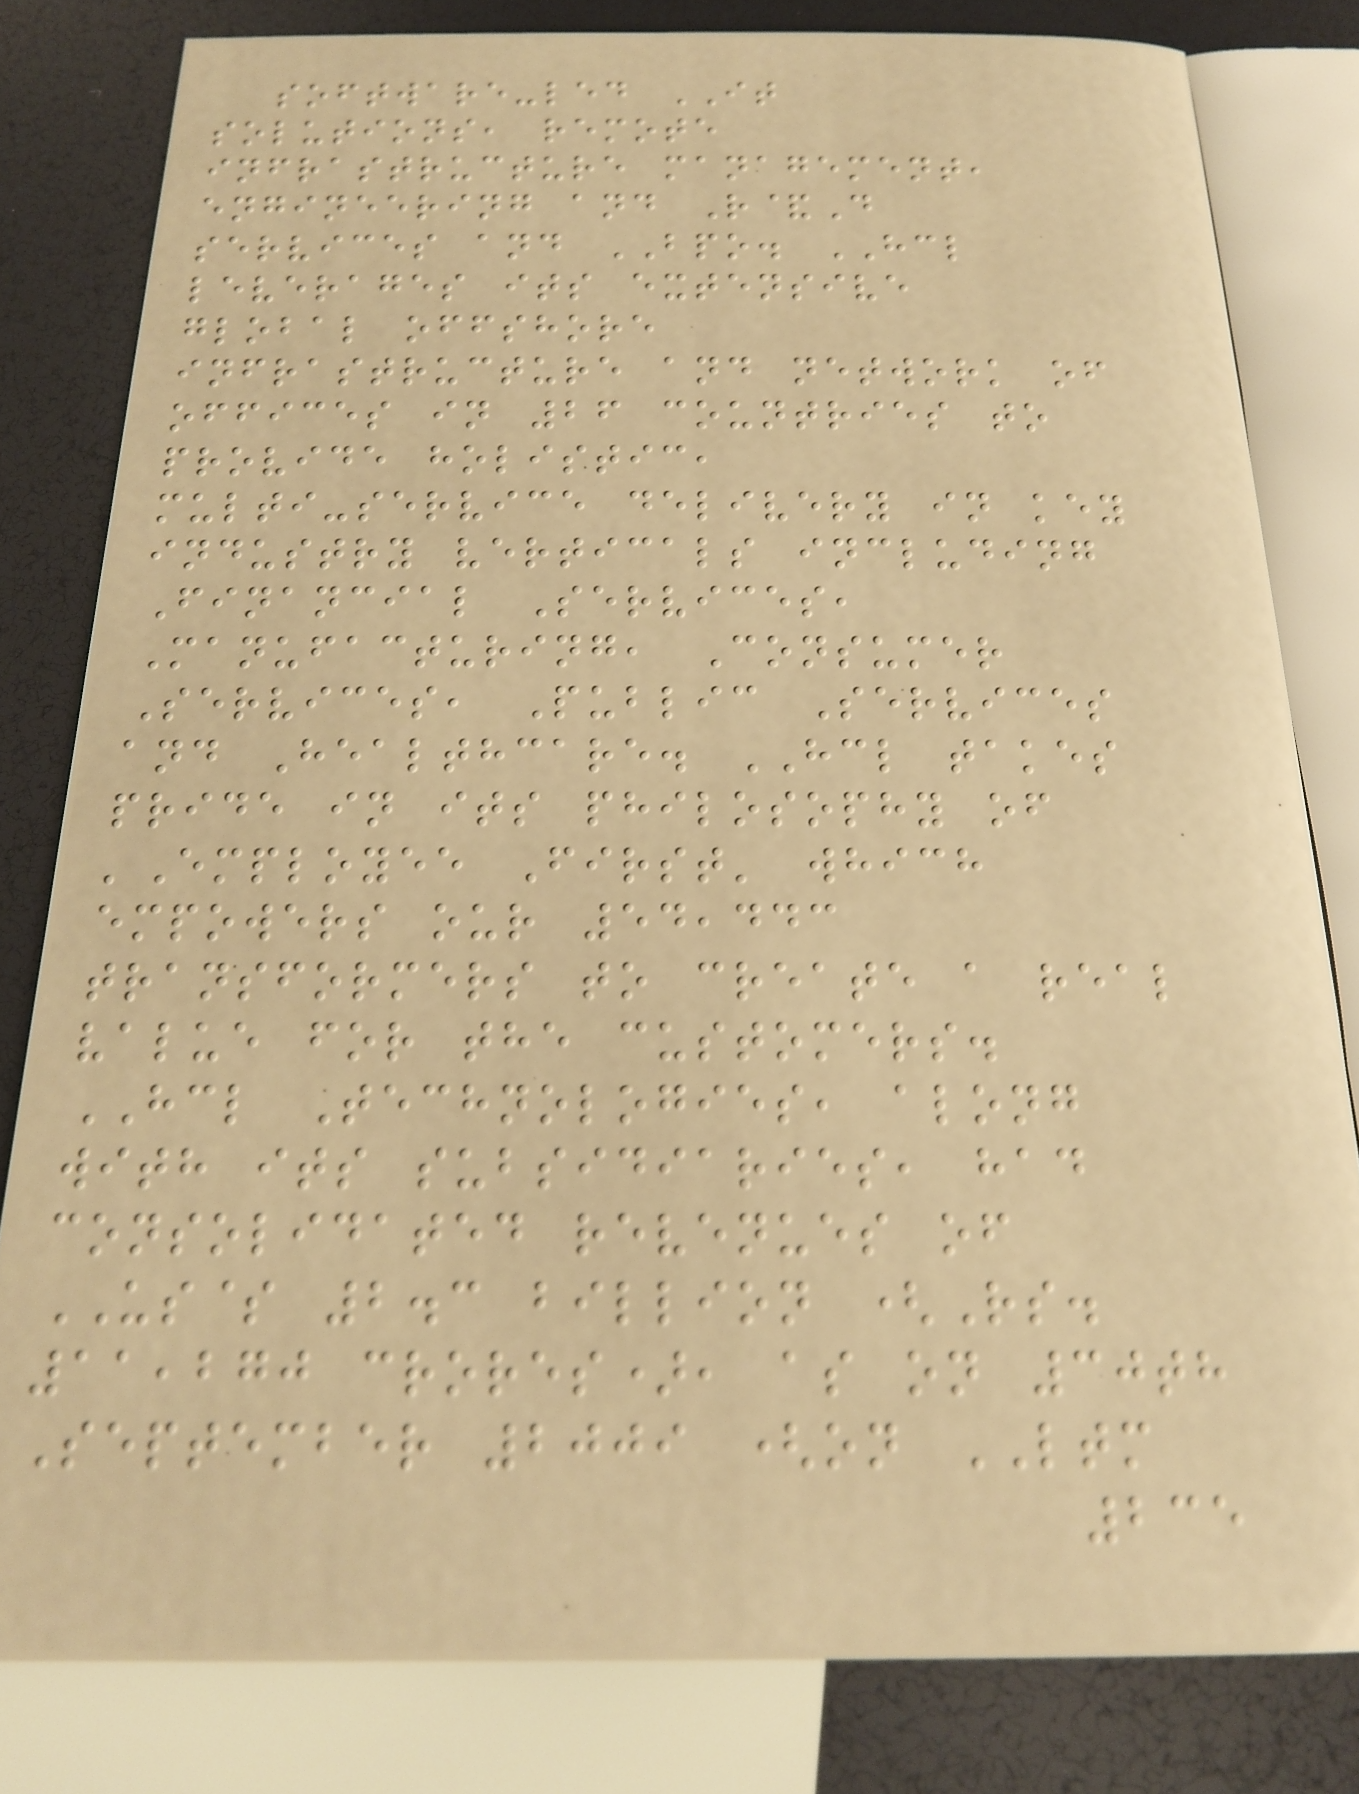software-led IT
solutions, remote
infrastructure management,
engineering and R&D
services and BPO. HCL
leverages its extensive
global offshore
infrastructure and network of
offices in 26 countries to
provide holistic,
multi-service delivery in key
industry verticals including
Financial Services,
Manufacturing, Consumer
Services, Public Services
and Healthcare. HCL takes
pride in its philosophy of
'Employee First' which
empowers our 54,443
transformers to create a real
value for the customers.
HCL Technologies, along
with its subsidiaries, had
consolidated revenues of
US$ 2.3 billion (Rs.
11,270 crores), as on 30th
September 2009 (on LTM
235
